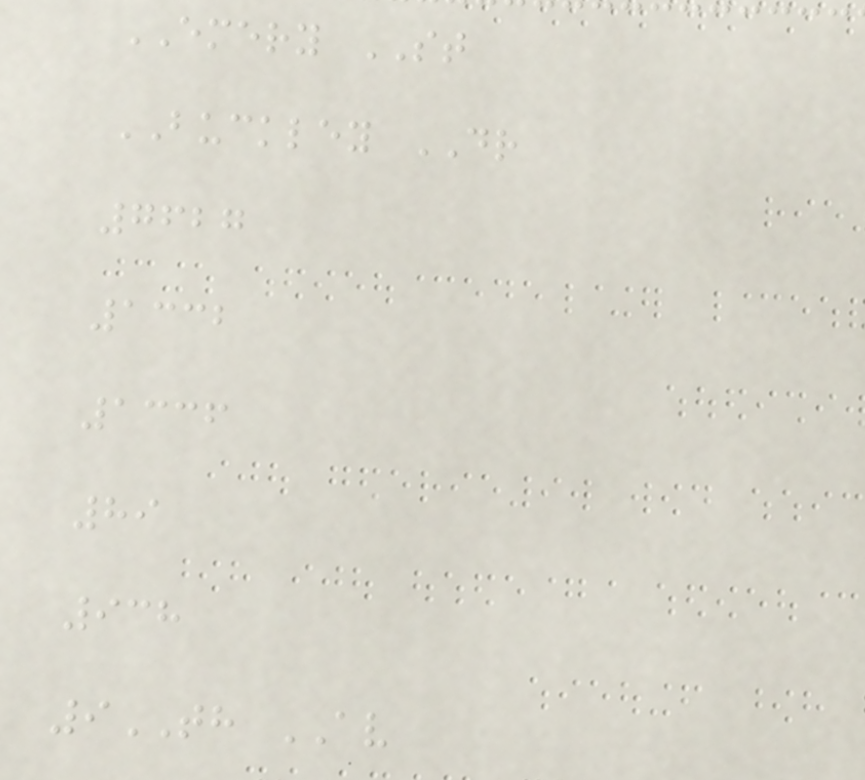EMERY ST
BUCKLEY DR
7627
1332
1336
89
938
9TH AV
